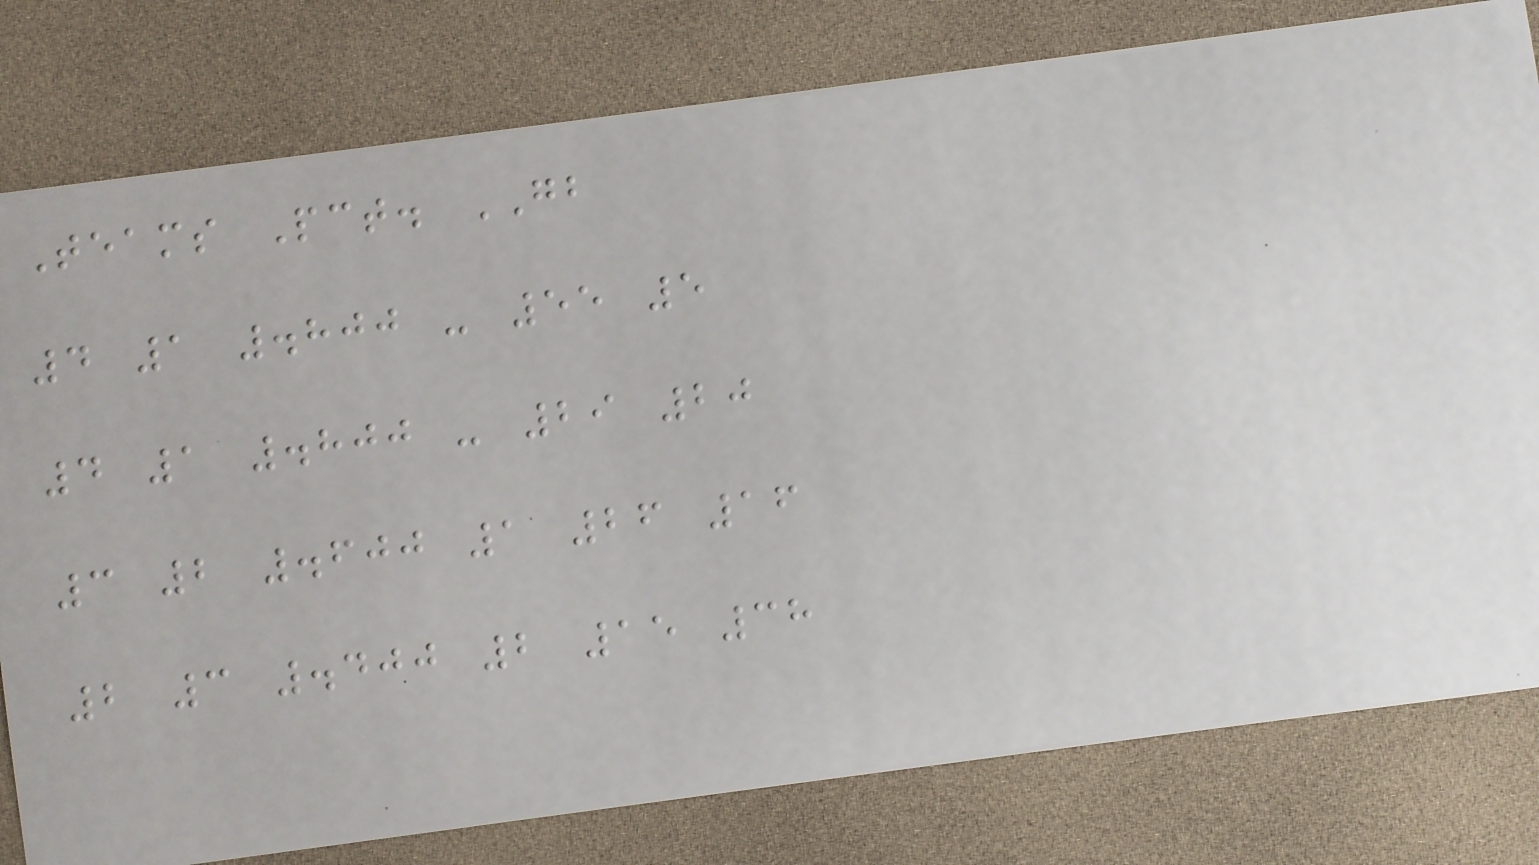Teams Pct. GB
4 1 .800 - 55 5
4 1 .800 - 29 20
3 2 .600 1 26 16
2 3 .400 2 15 38
